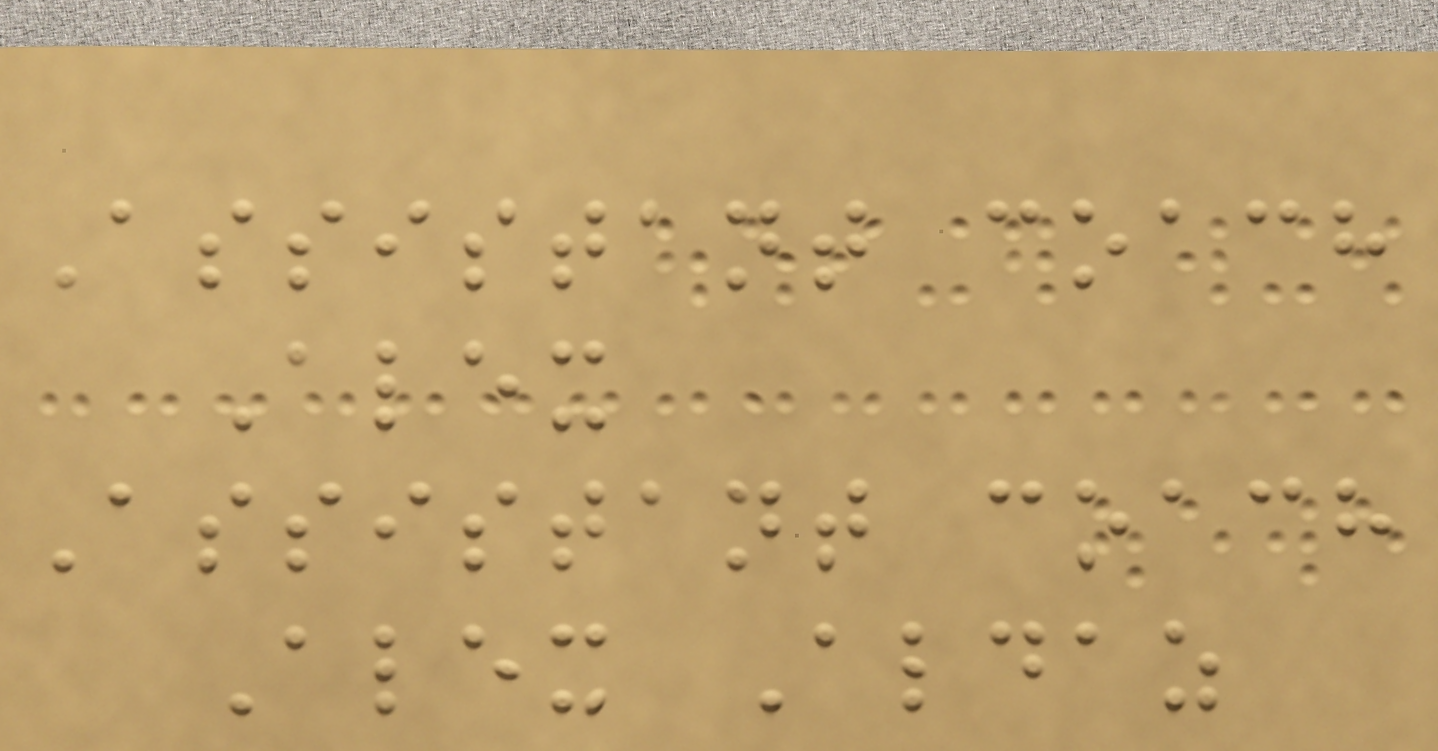Assistant coach
Alex
Assistant coach
Alex Aldaz
